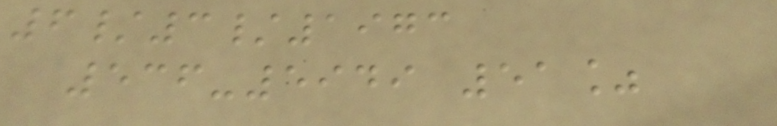6/3/1973
536-5949 51%
